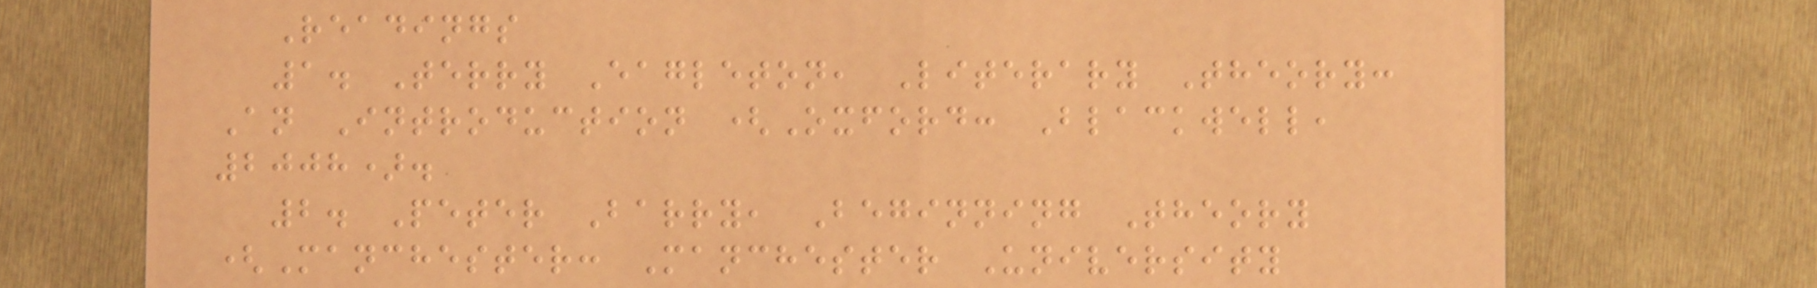Readings
1. Terry Eagleton, Literary Theory:
An Introduction (Oxford: Blackwell,
2008).
2. Peter Barry, Beginning Theory
(Manchester: Manchester University
